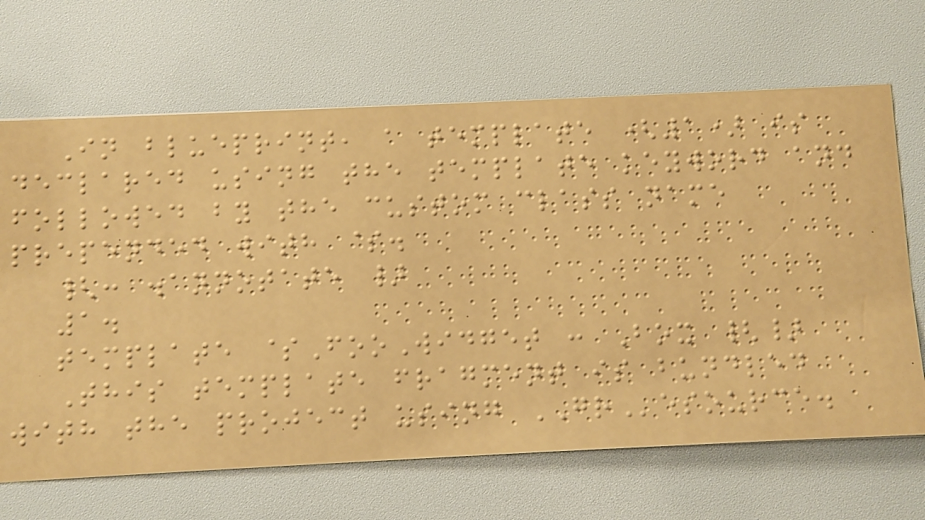In blueprint, a template (1) is
declared using the template keyword and
followed by the custom class name
prepended with $.
{: .annotate }
1.
template $FooWidget : Box {}
This template fragment is bundled
with the project using GResource.
